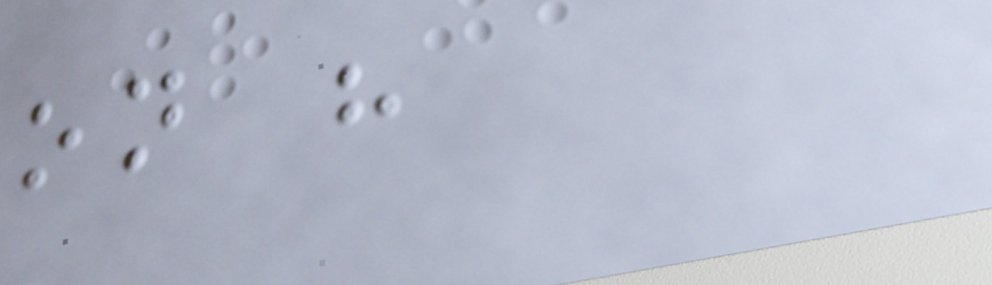on his
